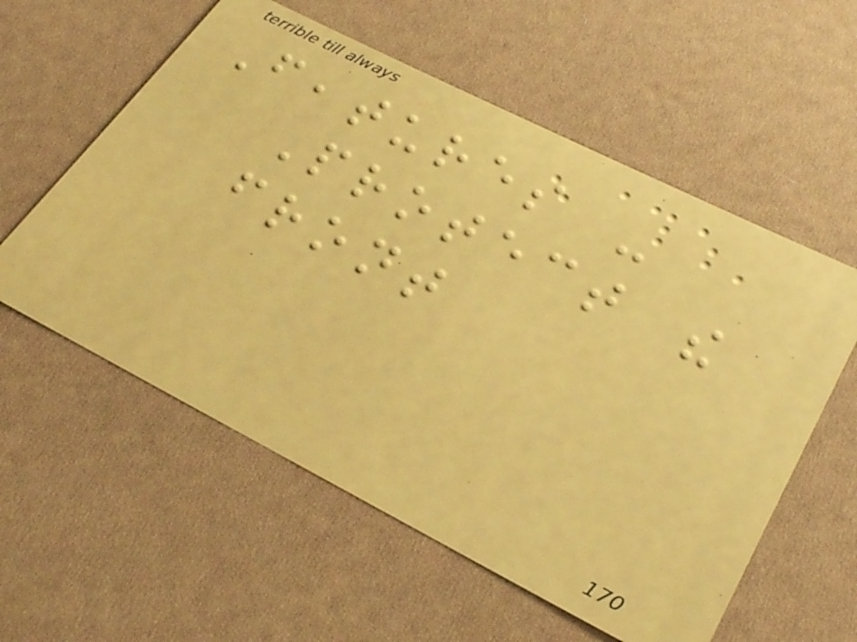Features -
Protect the
front
